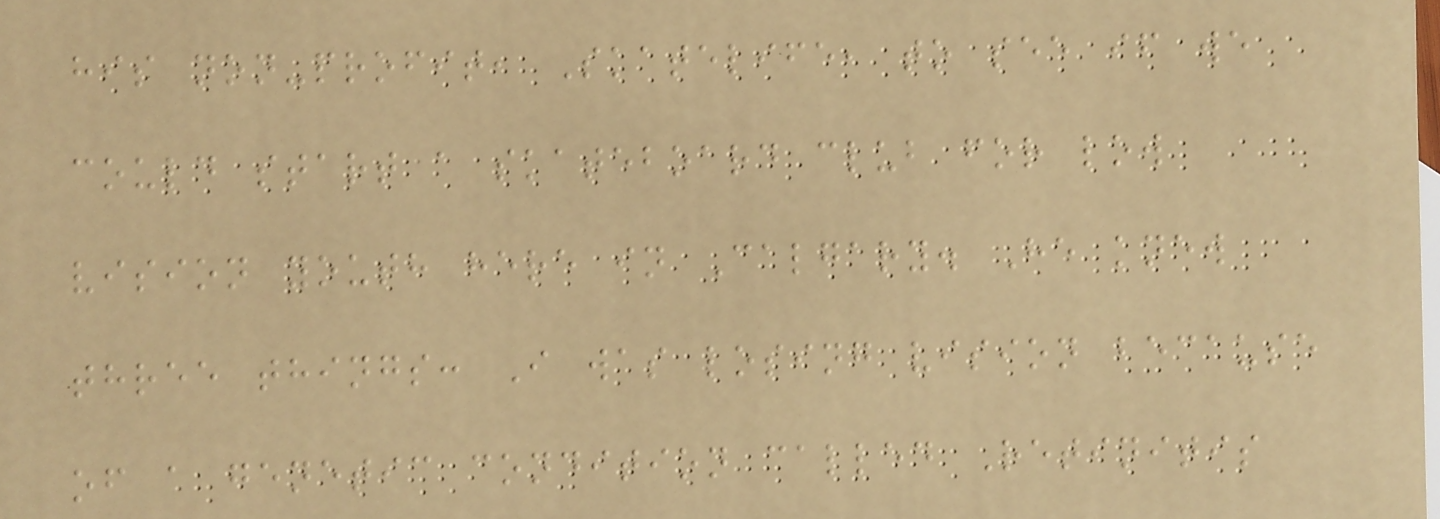his non-profit, Skatelife, to see if we
could start a skateboard club for low
vision youth here in Calgary. He knew
three things: I was losing vision because
of a genetic condition called Retinitis
